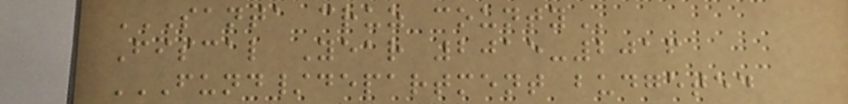SANTA CRUZ COUNTY
Fiscal Year 2015-2016
FUND/DEPARTMENT BUDGETED
